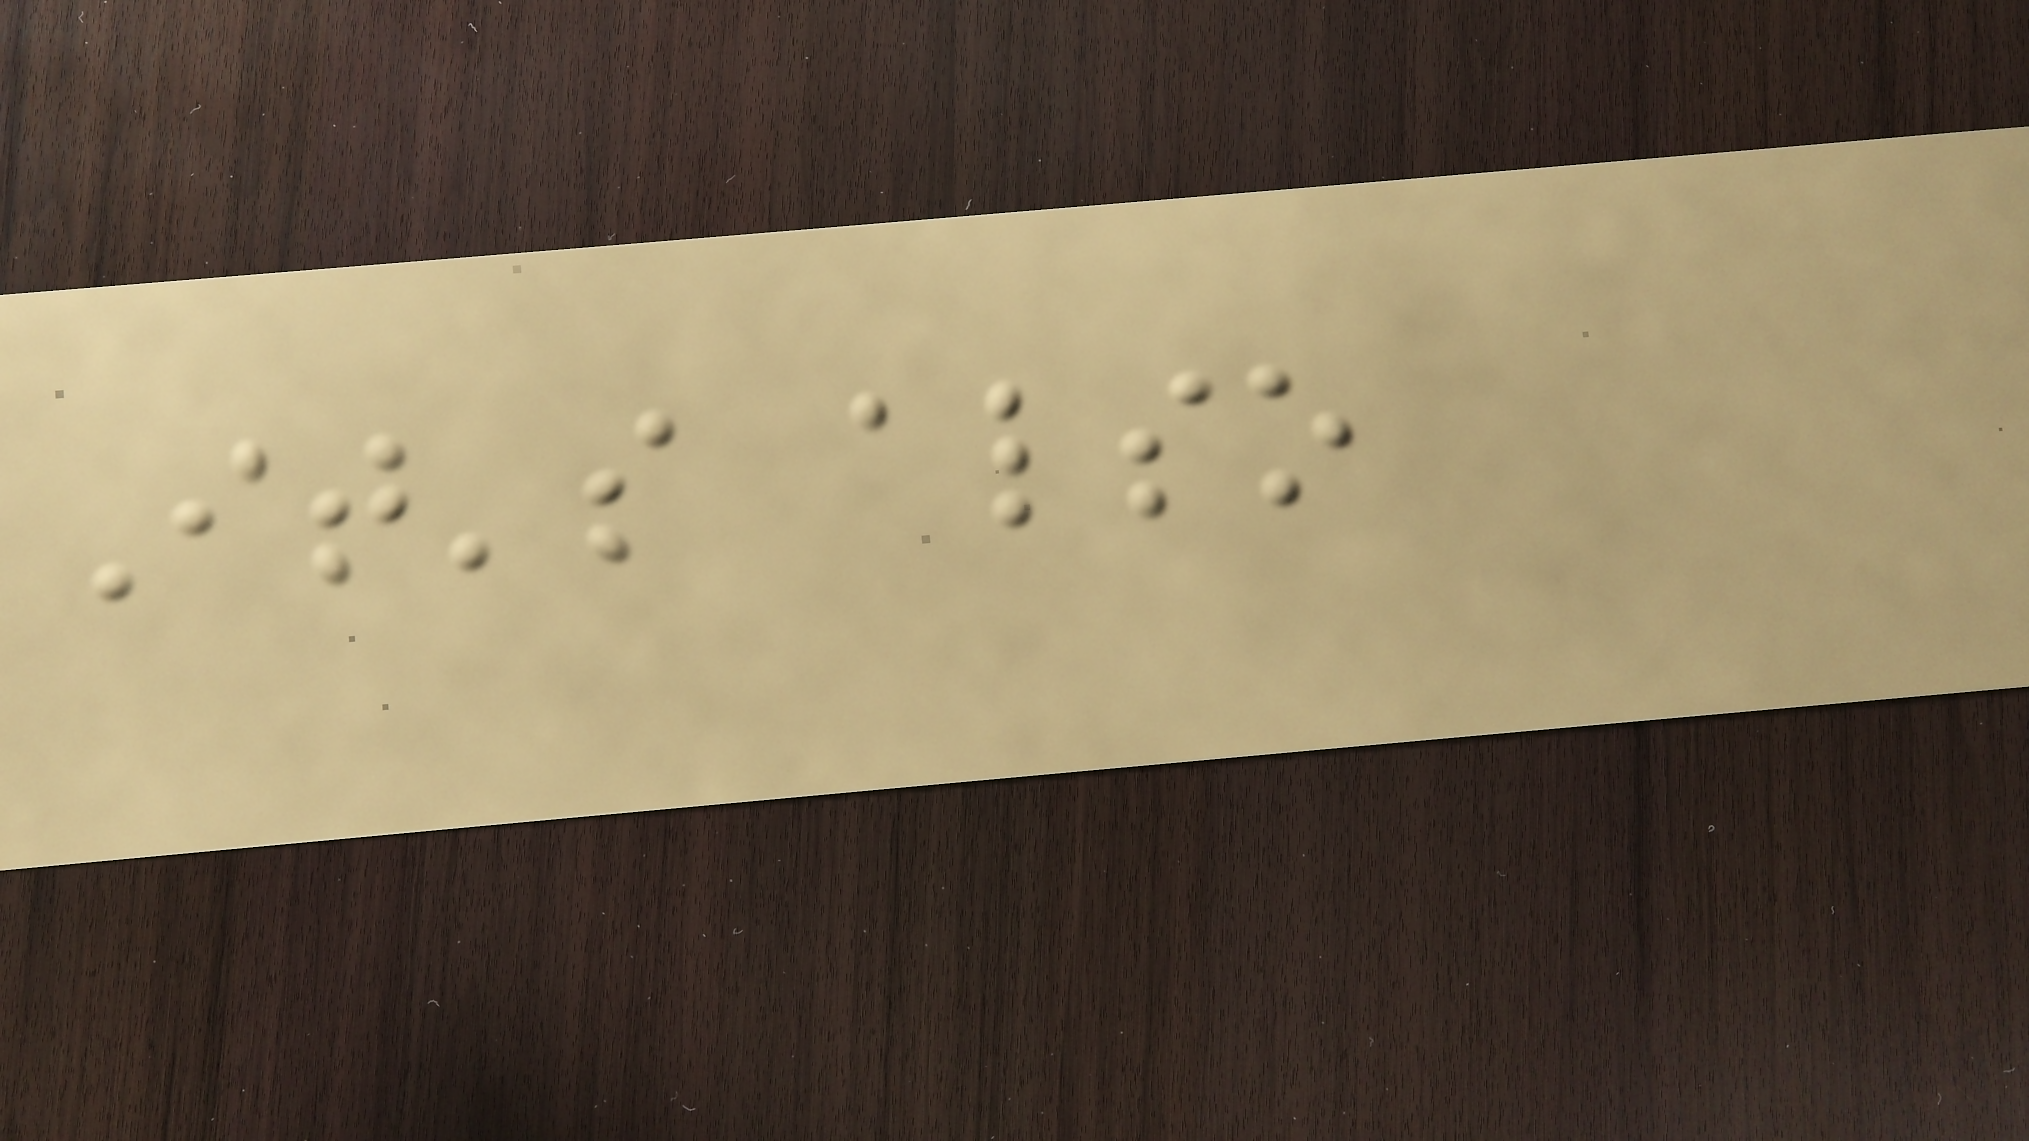It's also
